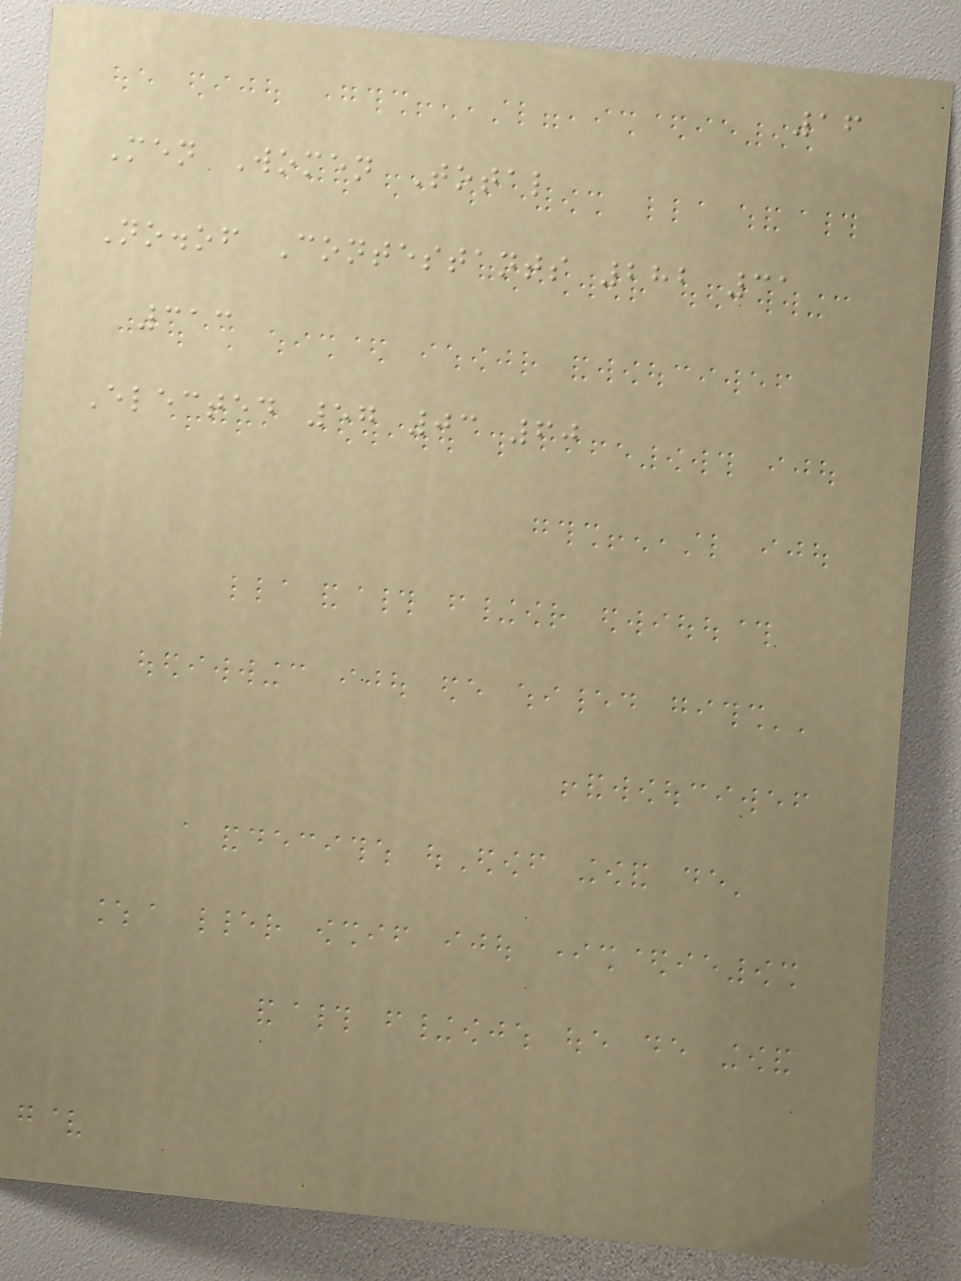16
Men Women Total
No.of Contestants 282 31
313
Elected 57 03 60
